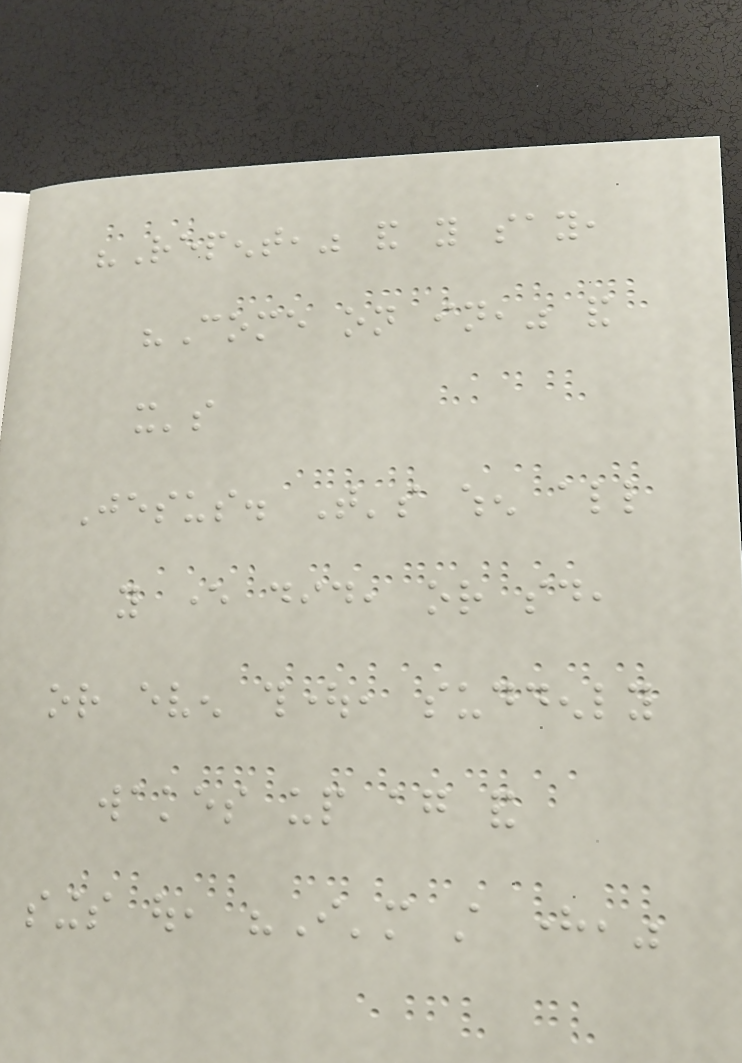"Repent," and you say,
"Come on in," and
it's
Jesus. That's when all
you ever did, or said,
or even thought, suddenly
wakes up again and
sings out, "I'm still here,"
